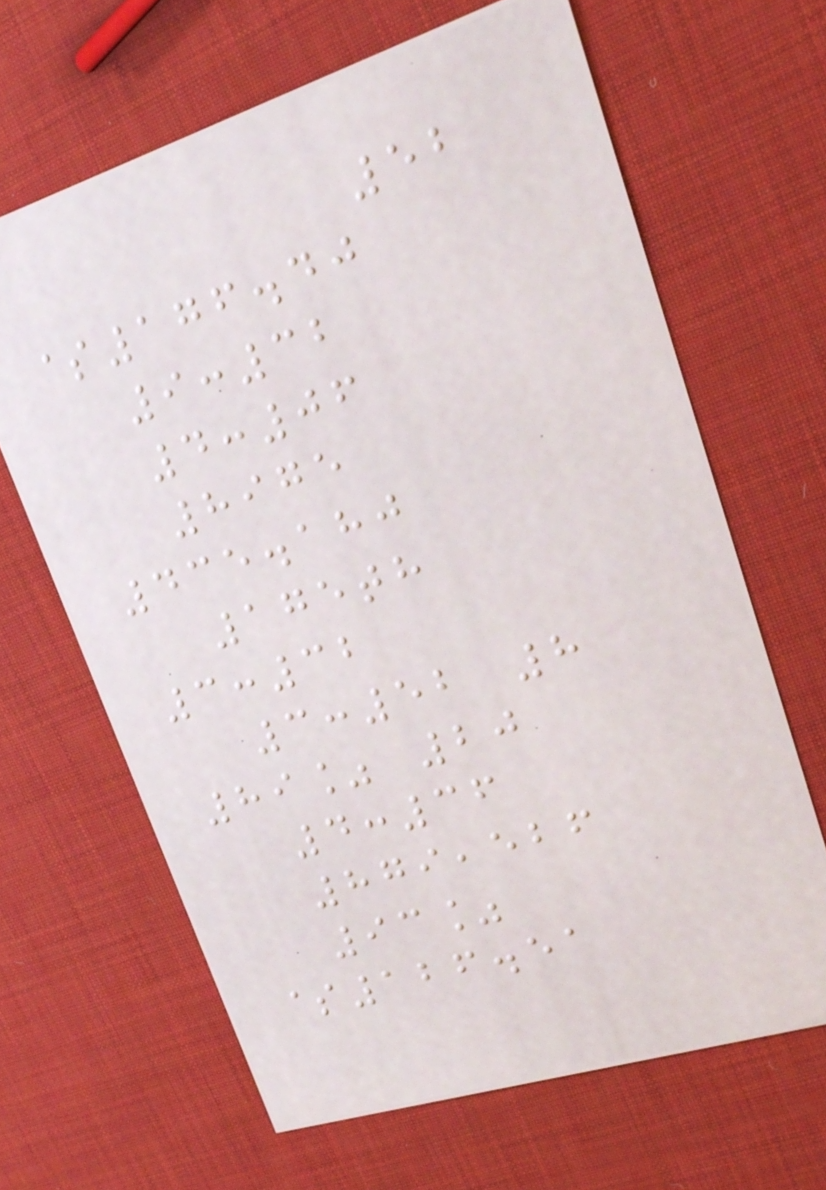52
$176.40
9:32
4:06
8975
435.180
175th
3:32
3:52 8
89% 20
4:36
879,526
93%
$126.51
